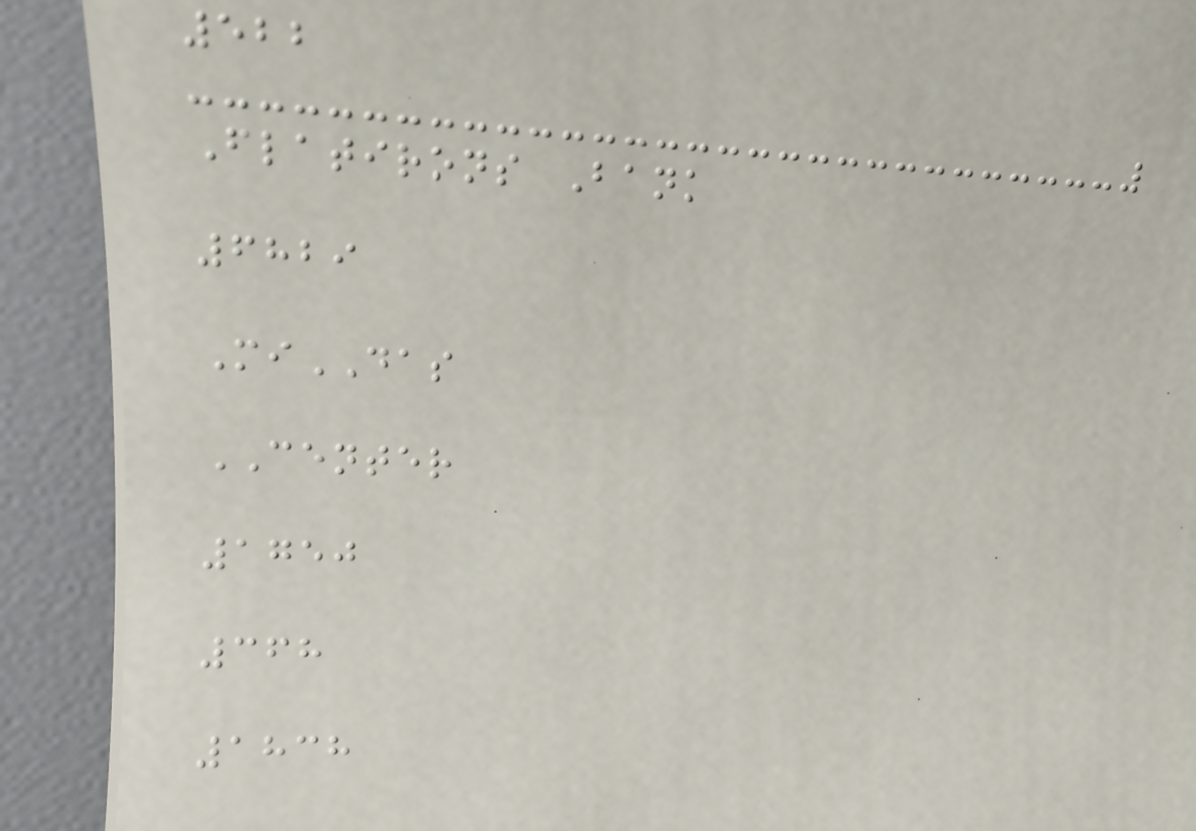522
Flatirons Bank
6829
MiDAS
CENTER
1750
368
1838
